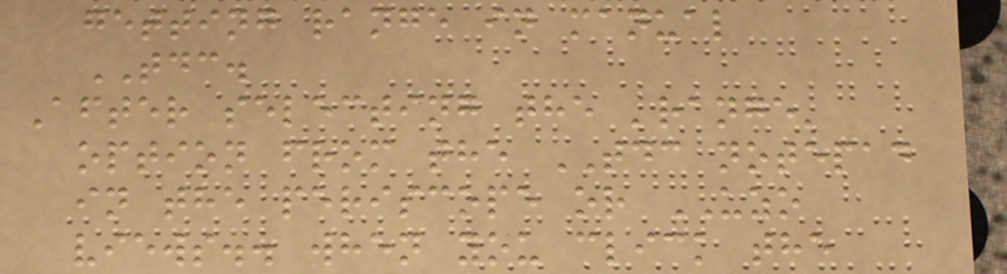getting range in manual
TDC.
After selecting the 'range'
option from the TDC notepad
in the periscope or UZO
views.. when you click the
